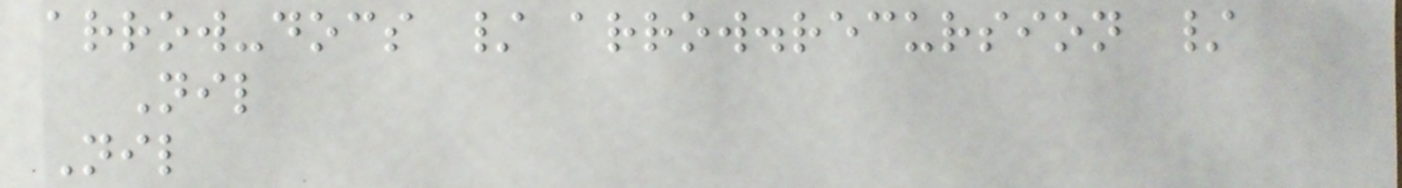arrow-docs / arrow.recursion /
Nil
Nil
